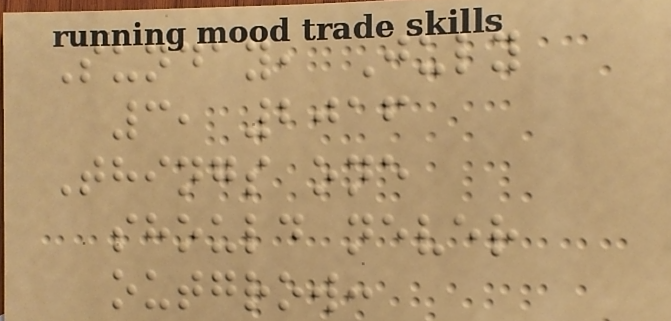Sunday, July
3, 2016
Things one
should never
outgrow:
